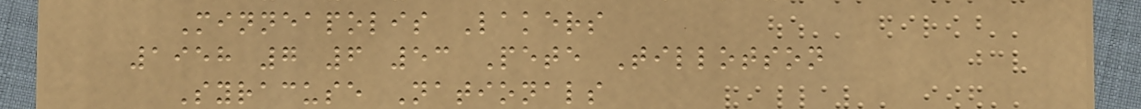Minneapolis Lakers
1958 7 6 53 Pete Tillotson
Syracuse Nationals
